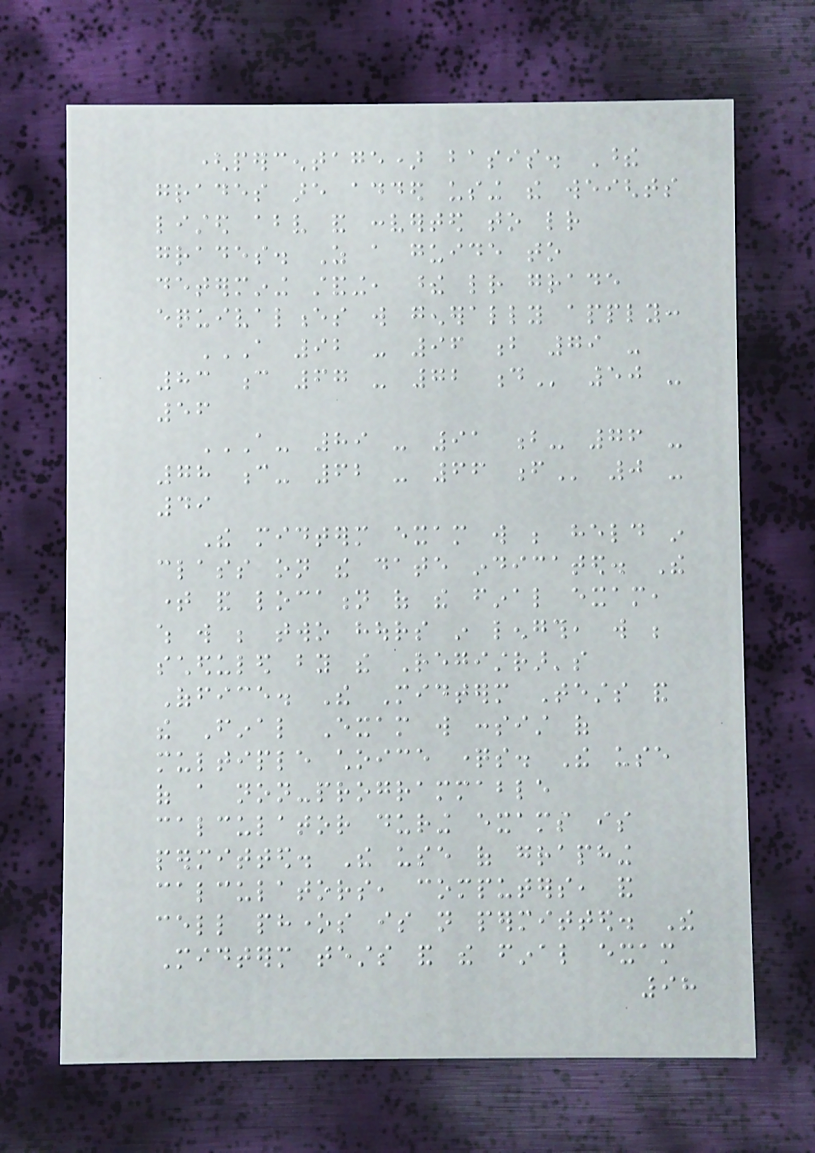(percentage) basis. These
grades are added using the weights
listed above and converted to letter
grades. As a guide to
determining standing, these letter grade
equivalences will generally apply:
A 92 - 96 B 79 -
83 C 67 - 72 D 50 -
56
A- 89 - 91 B- 76 -
78 C- 62 - 66 F 0 -
49
The midterm exam will be held in
class on the date indicated. The
time and location of the final exam,
which will be two hours in length, will be
scheduled by the Registrar's
Office. The Midterm Tests and
the Final Exam will consist of
multiple choice questions. The use
of a non-programmable
calculator during exams is
permitted. The use of graphing
calculators, computers, and
cell phones is not permitted. The
Midterm tests and the final exam
98
